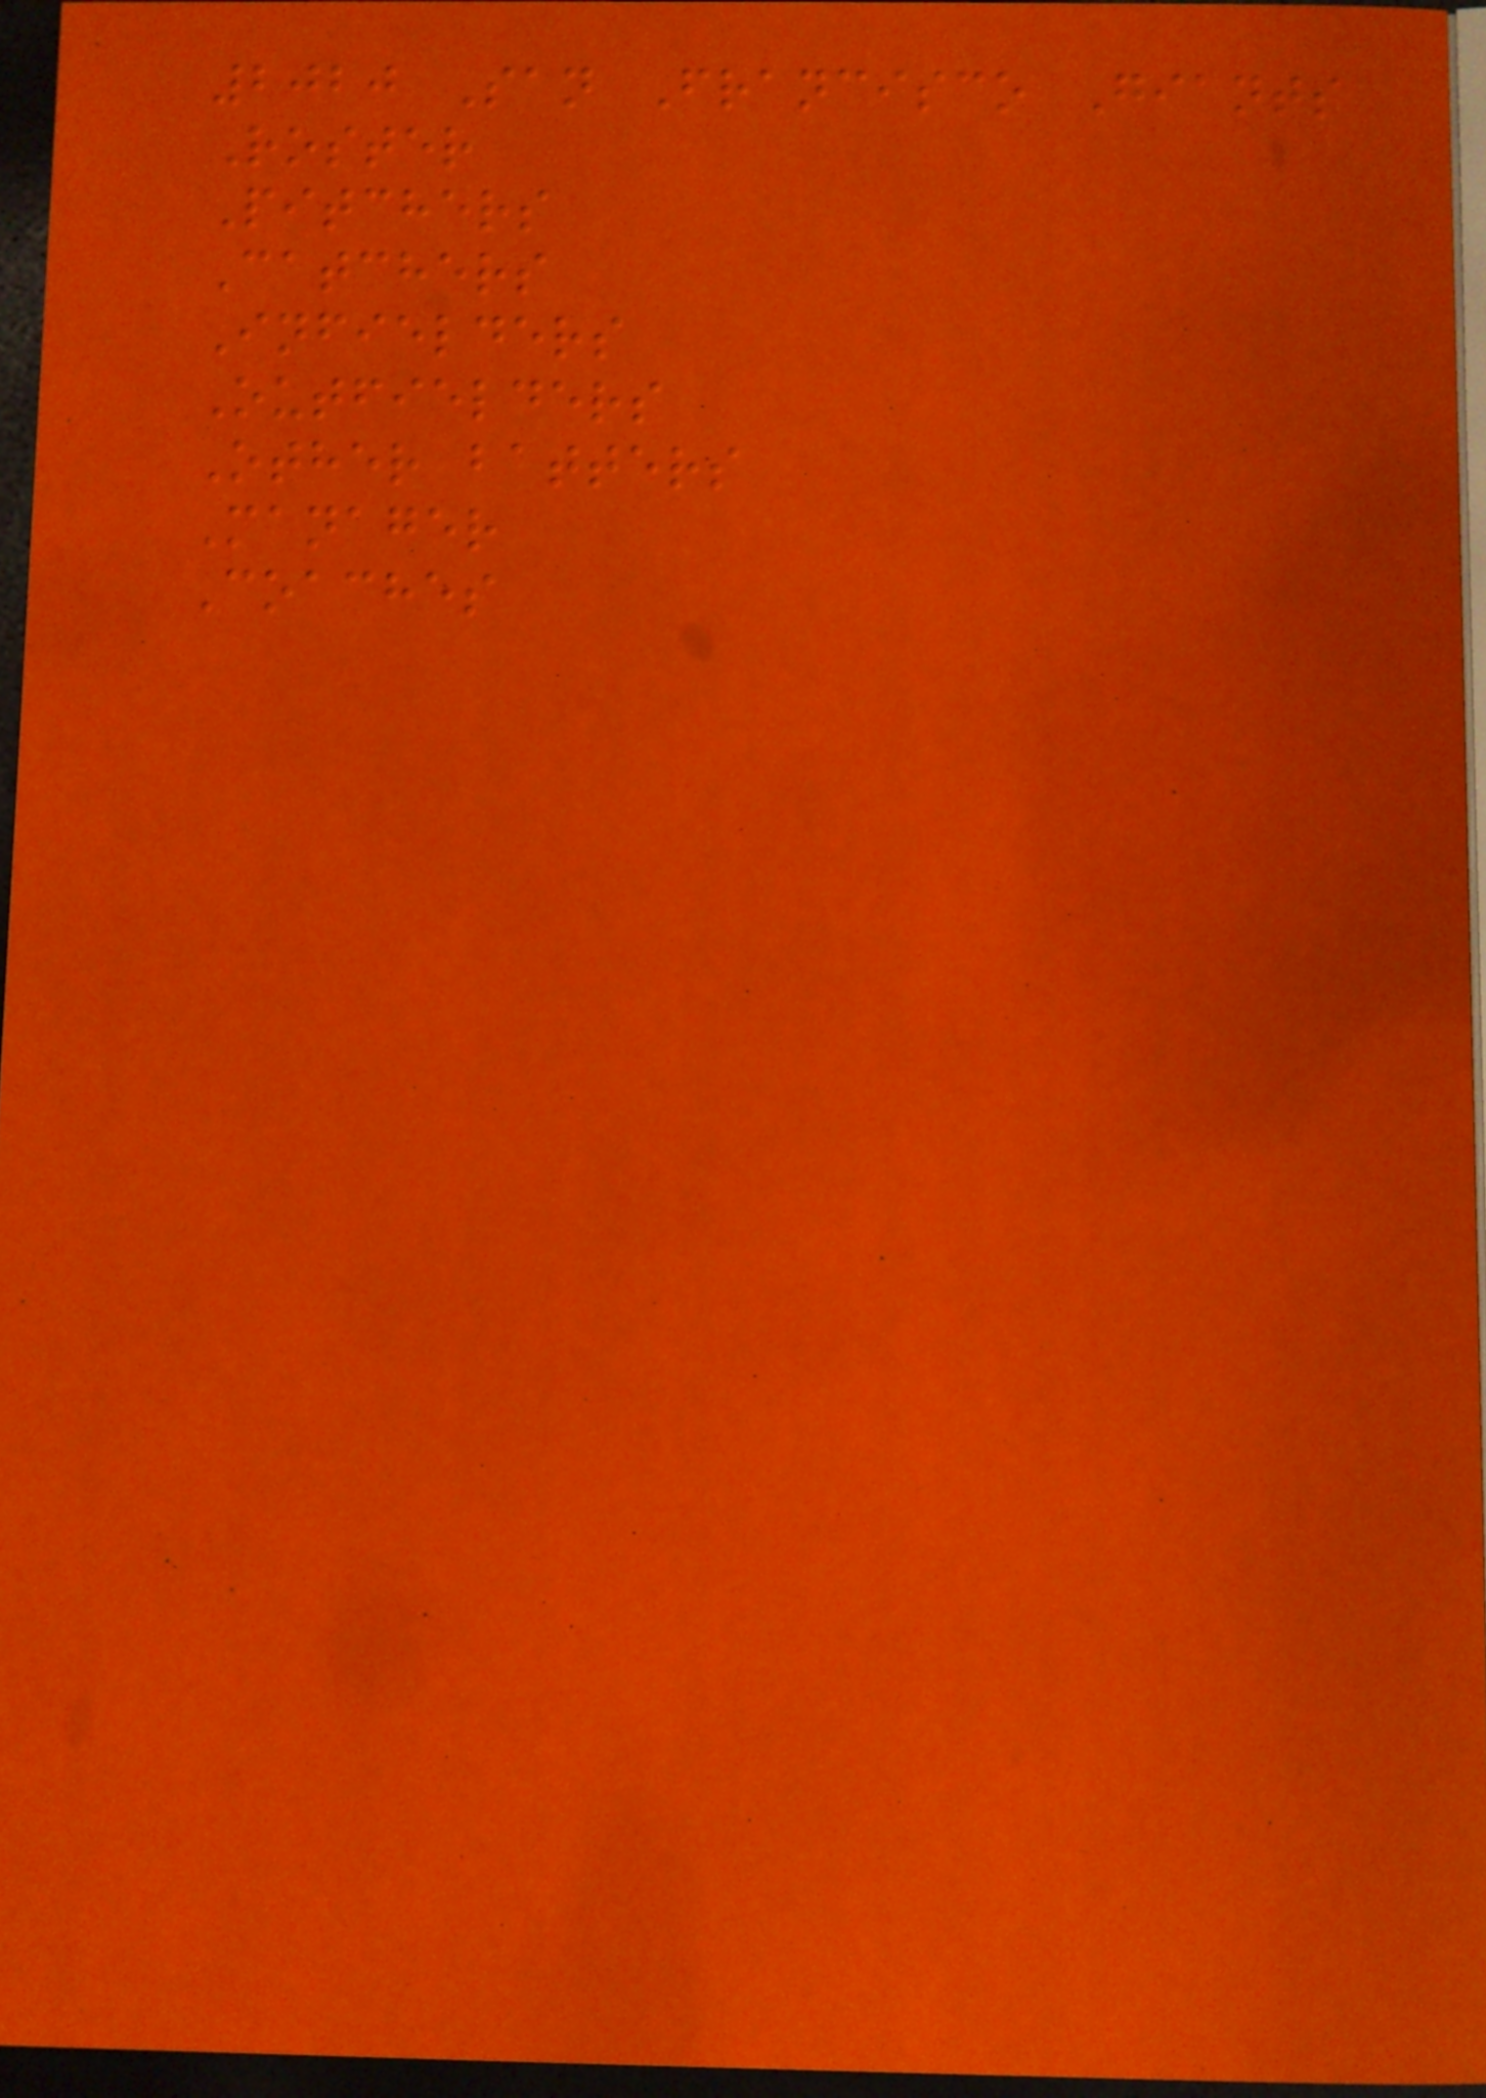2020 San Francisco Giants
Roster
Pitchers
Catchers
Infielders
Outfielders
Other batters
Manager
Coaches
